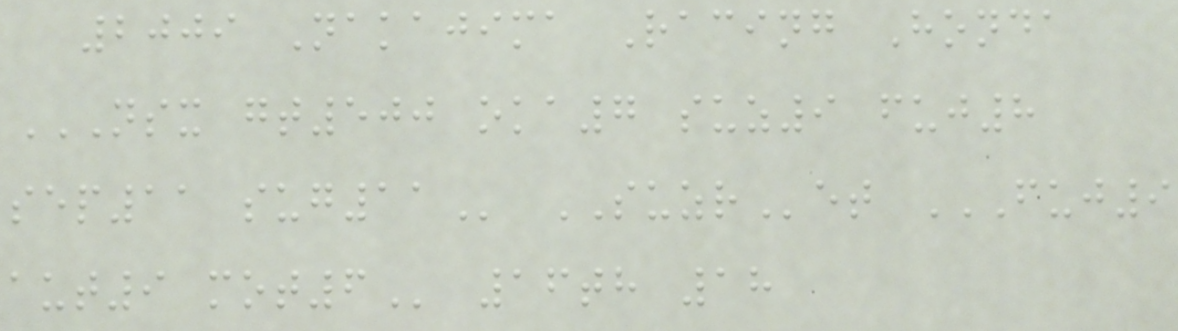2009 Nakajima Racing Honda
NSX GT500 OKA7 SUZ9 FUJ8
SEP11 SUG11 SUZRet FUJ9
AUT9 MOT6 16th 18
